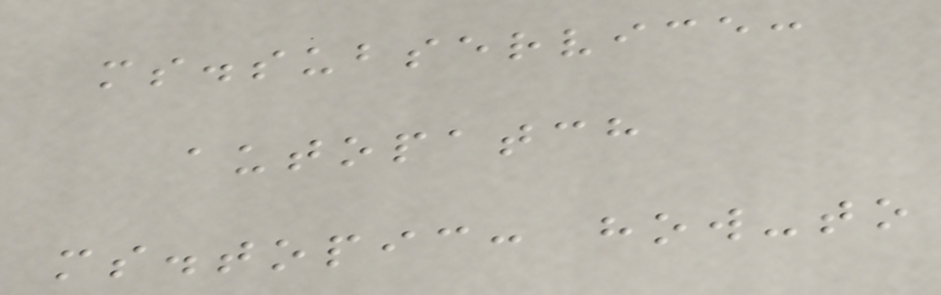ms.subservice:
autopatch
ms.topic: how-to
